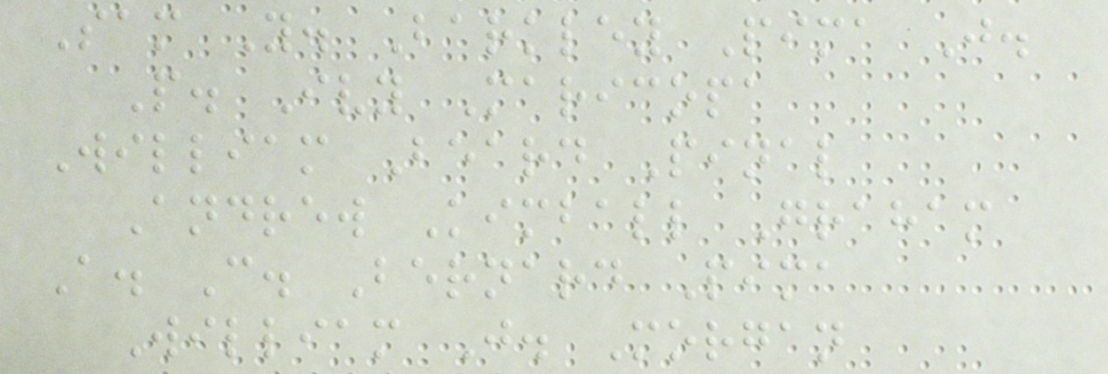Sam Y. Barkley Pima J.
P. Ivy Maricopa
William Beard Pinal
Andrew Kimball Graham
A. C. Bernard Pima
William J. Morgan
